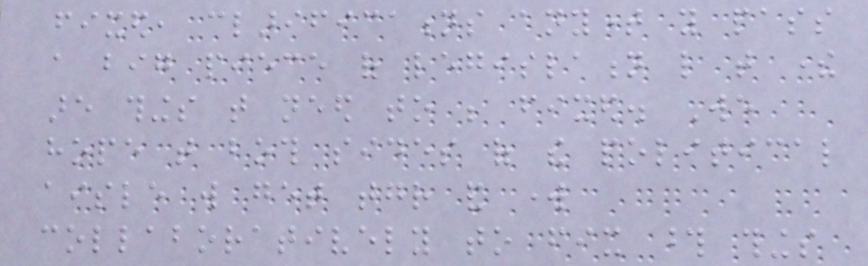fixed, clarifications anytime you pass
a big piece of legislation like that there
are things that need to be fixed. We
hope that both sides of the political
aisle will get together and work
collaboratively to fix those things
